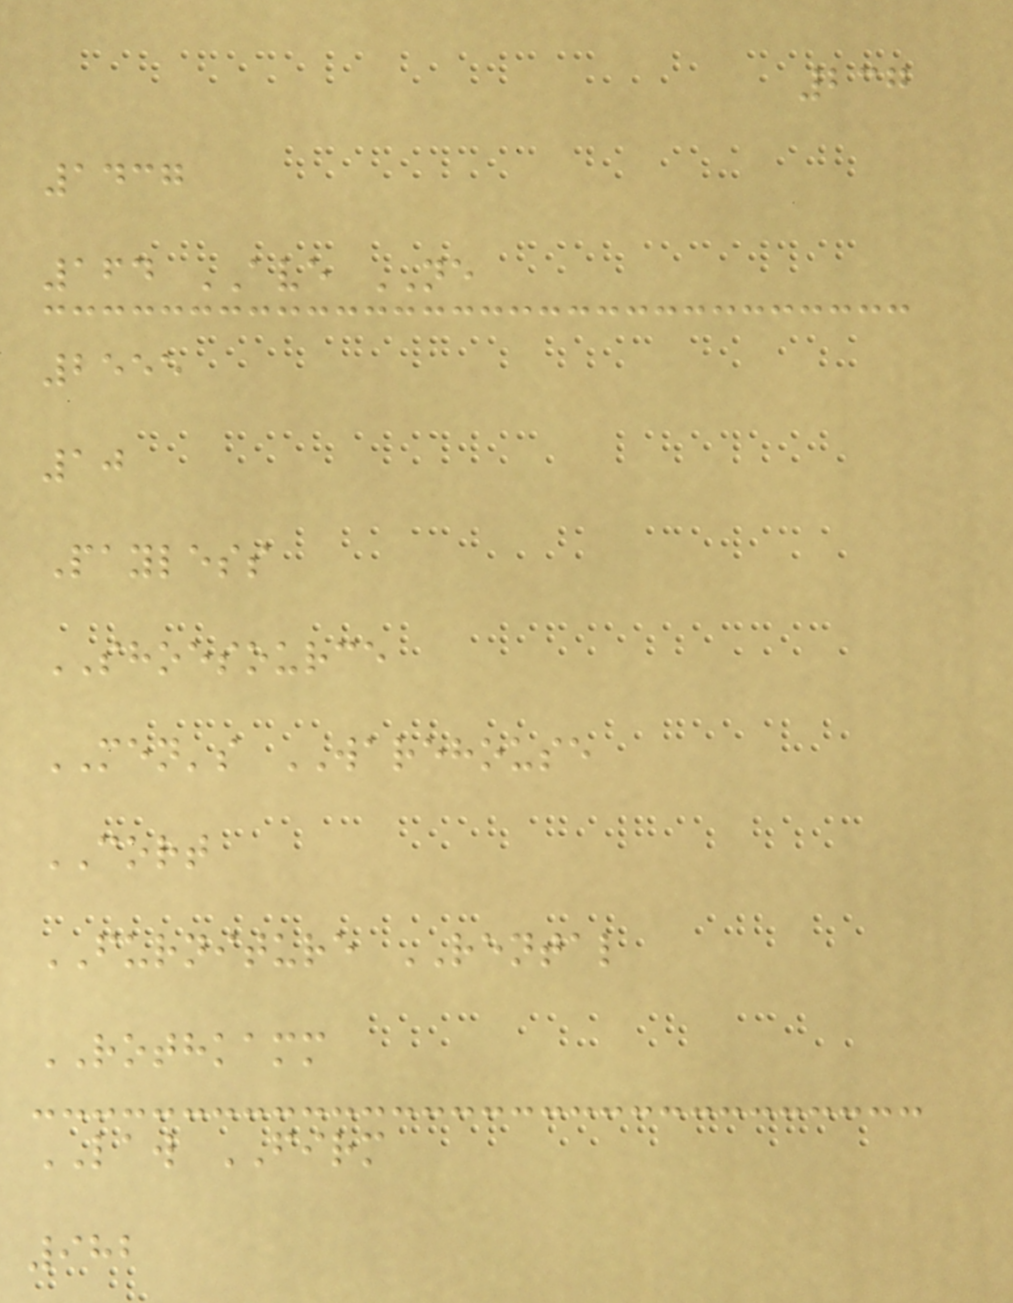237
1437
164 AVE NE
2555
10
Payless
SHOESOURCE
MEN's WAREHOUSE
CORT
FURNITURE RENTAL
ROTHKAMM
LAW FIRM
982
